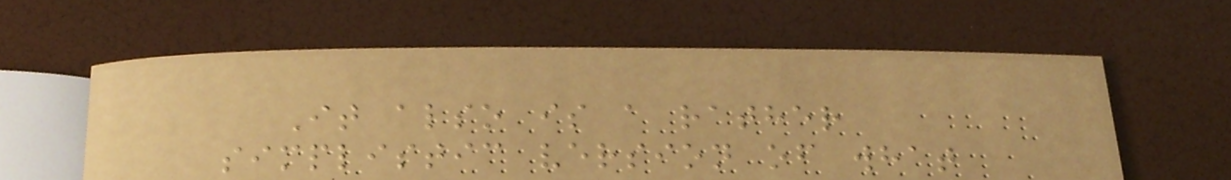It also is a rather
simplistic version of what
